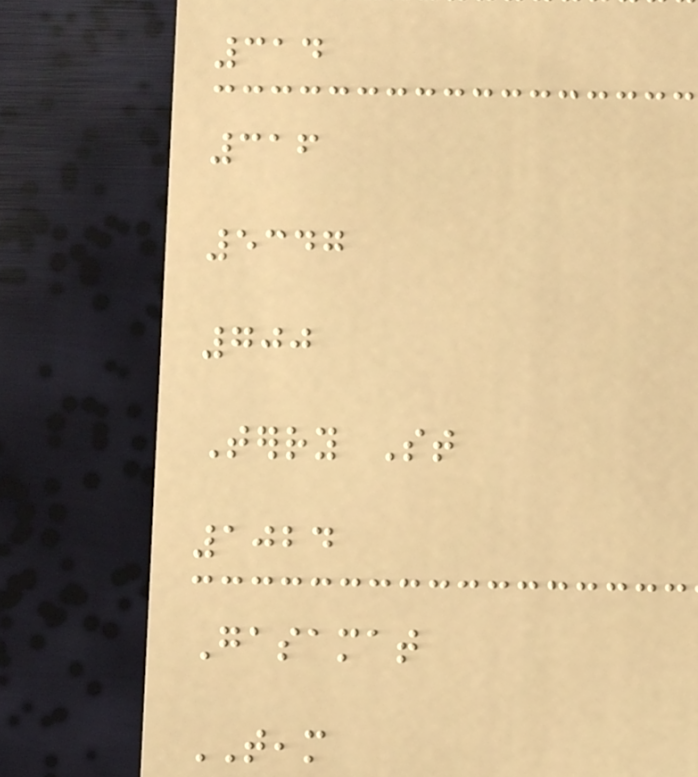314
316
5347
700
Terry St
1024
Gasamat
TEAM
